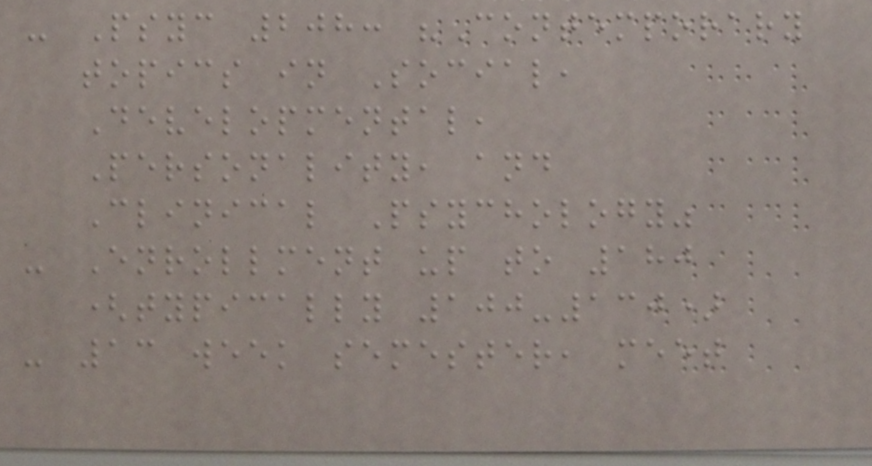- Psyc 208: "Contemporary
topics in Social,
Developmental,
Personality, and
Clinical Psychology"
- Enrollment up to 180
(typically 100-130)
- 13 week semester, meet
